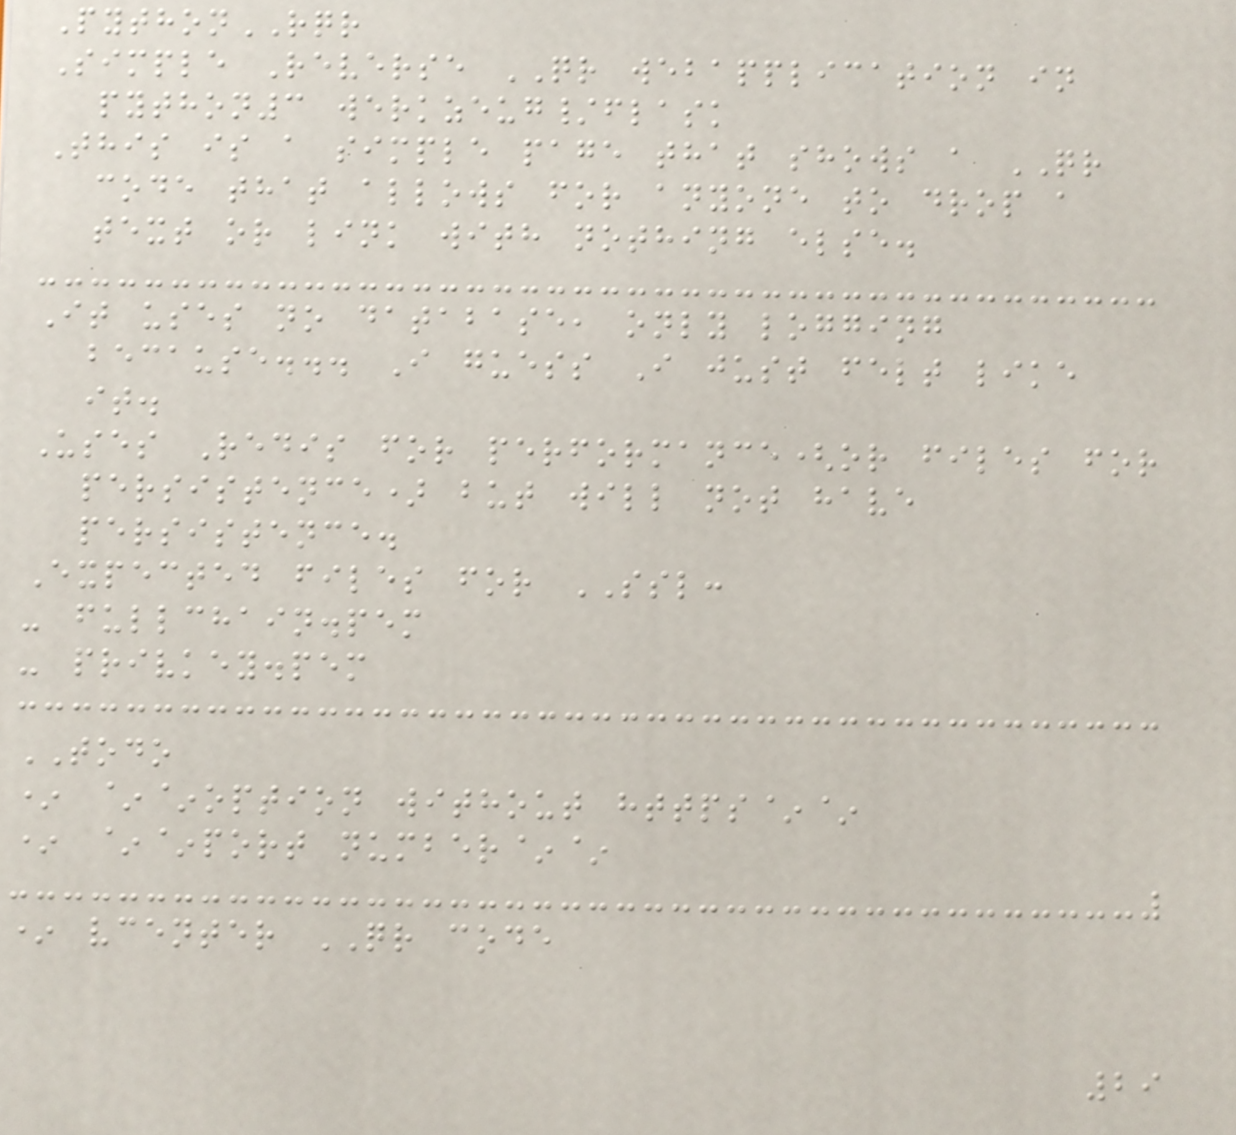PythonRQR
Simple Reverse QR webapplication in
python3 werkzeug/flask
This is a simple page that shows a QR
code that allows for anyone to drop a
text or link with nothing else.
It uses no database, only logging
because... I guess I just felt like
it.
Uses Redis for performance(or files for
persistence) but will not have
persistence.
Expected files for SSL:
- fullchain.pem
- privkey.pem
TODO
* ~~option without https~~
* ~~port number~~
* vcenter QR code
29
